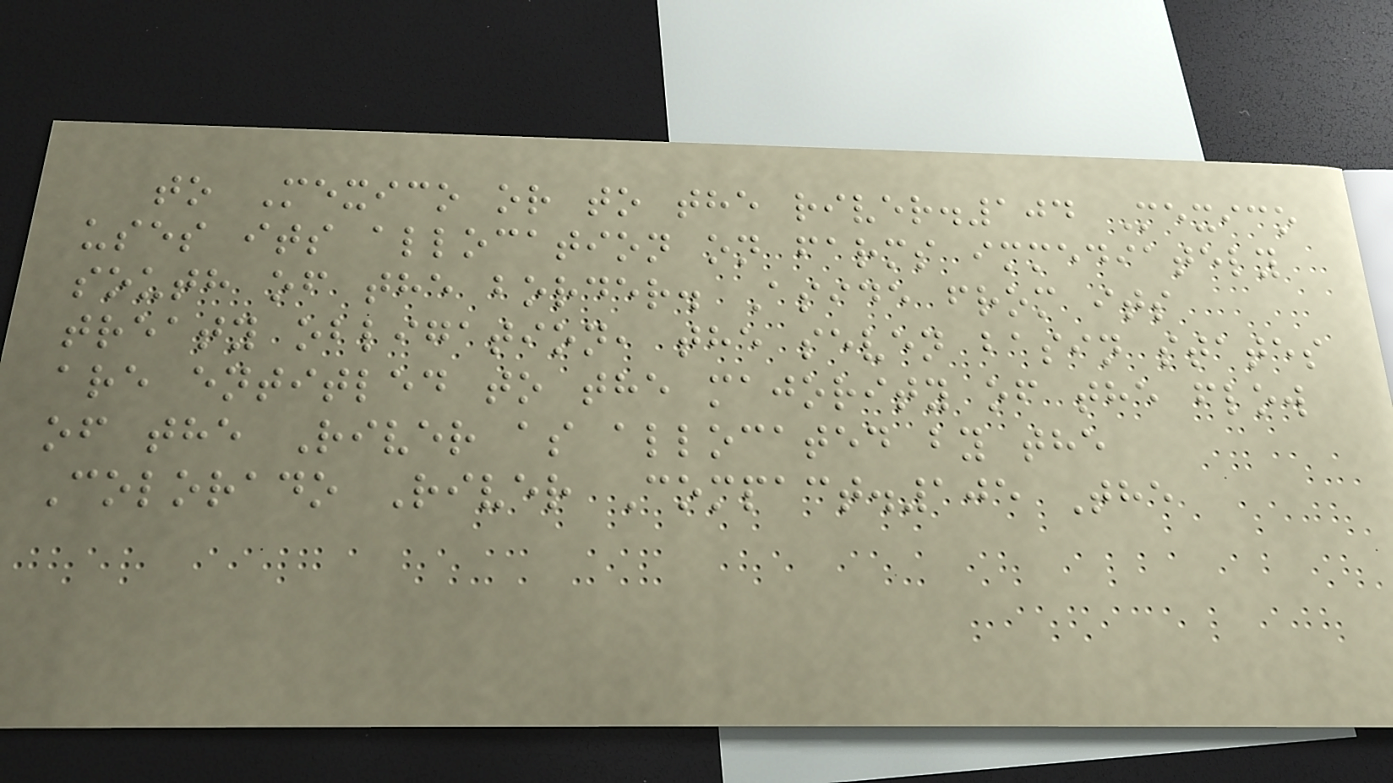to Mexico or to the river.104 Mexico
uses its allocation on farms immediately
south of the border. Aside from its
treaty obligation, the seven basin states
are entitled to the majority of the flow
of the River as allocated by the
Colorado River Compact.105 The
